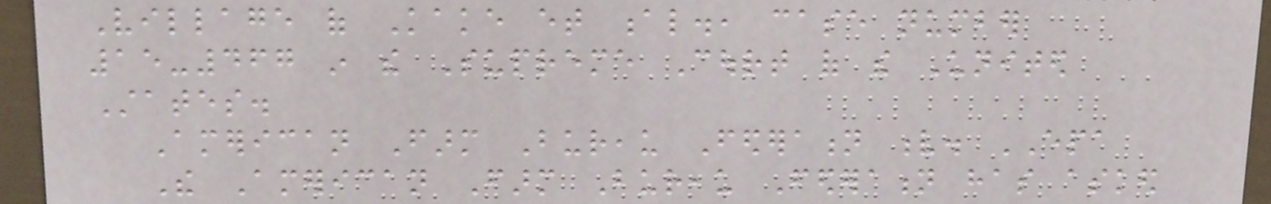Village of Kake et al., case number
15-467 in the Supreme Court of the United
States.
American Farm Bureau Federation v. EPA
The American Farm Bureau Federation has asked
